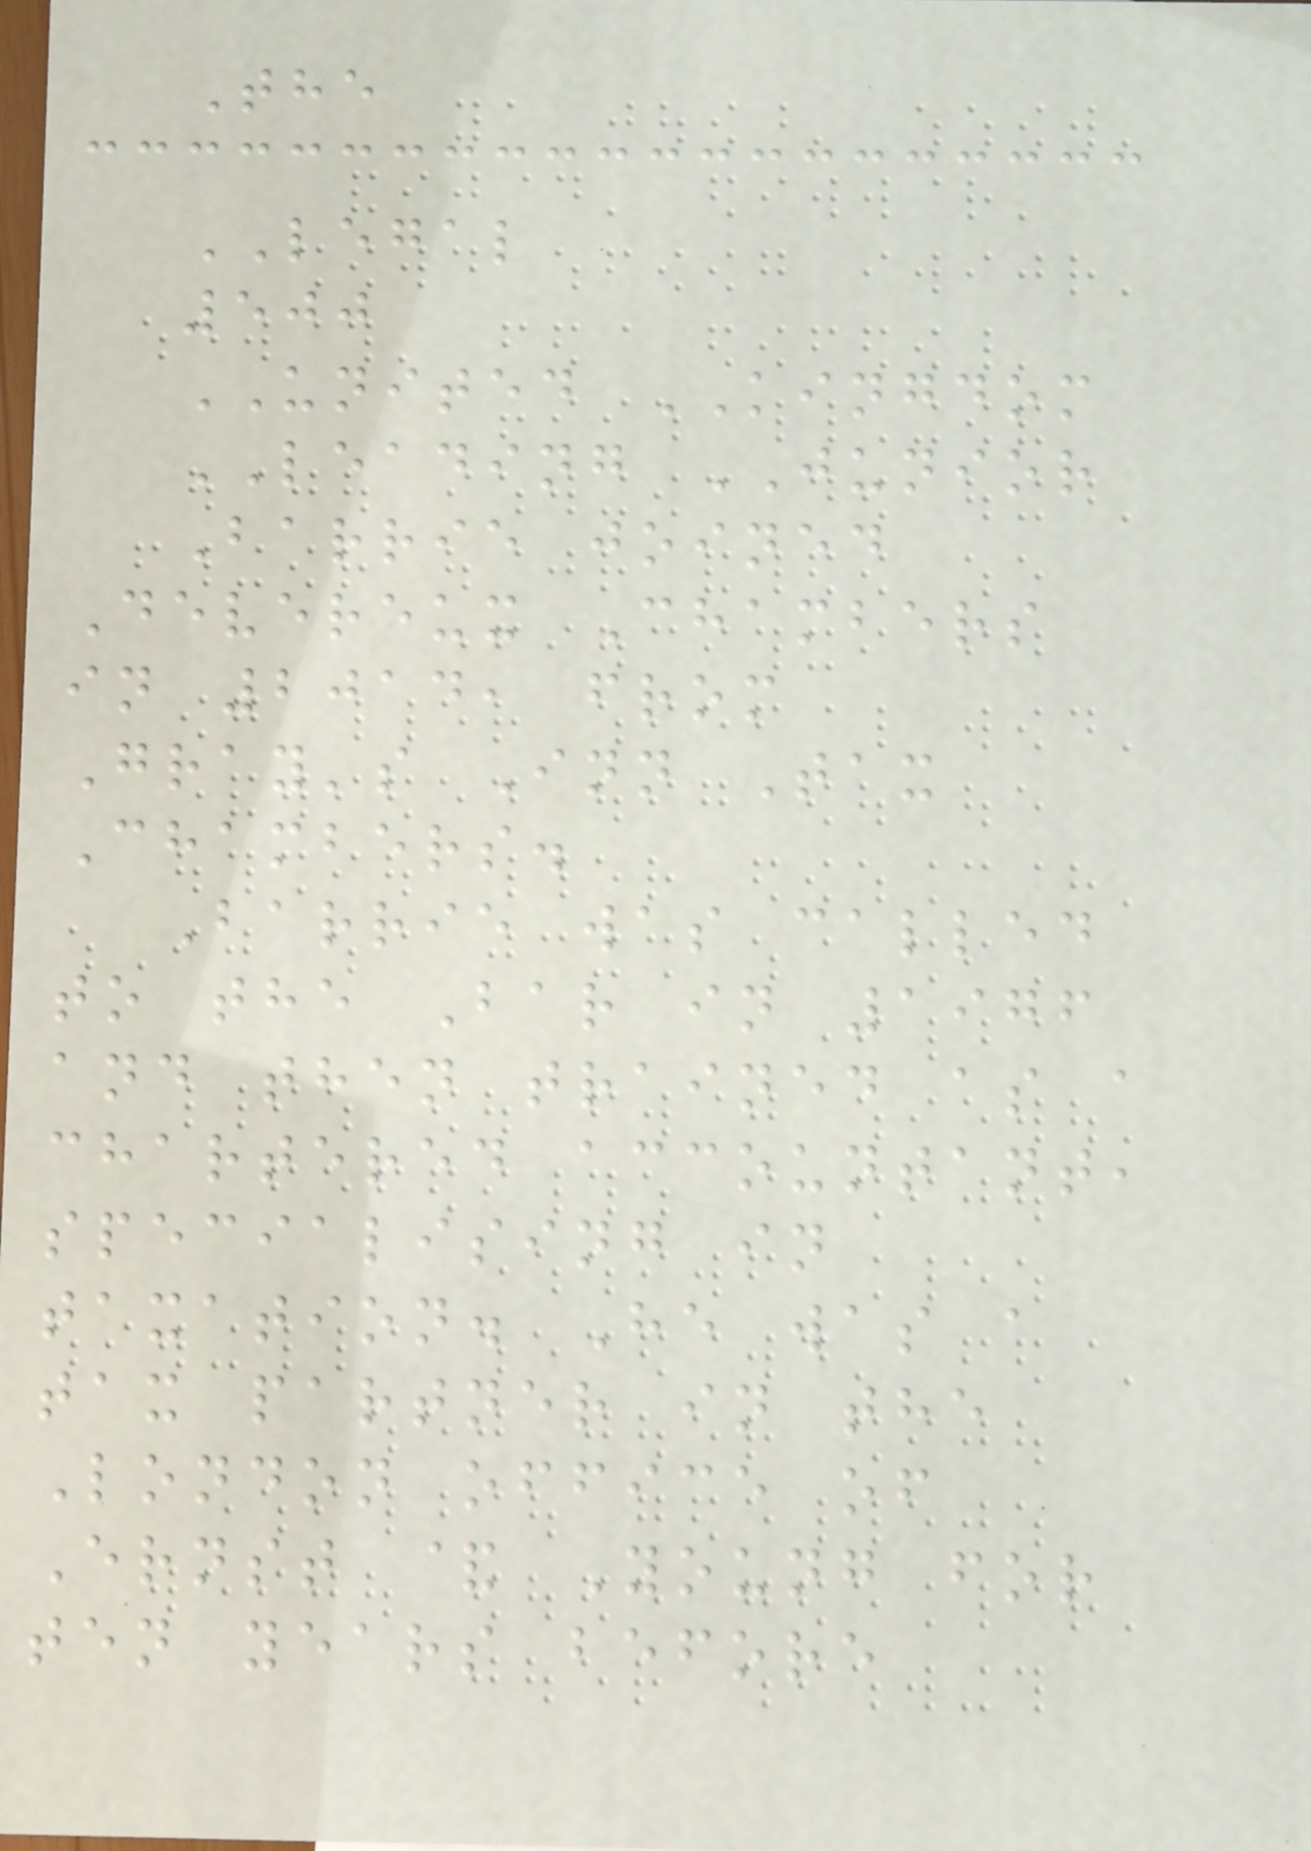The
LEGAL
500
UNITED KINGDOM
LEADING JUNIOR
Barrie joined
Devereux Chambers
in 2014, from
Gray's Inn Tax
Chambers.
Barrie was called
to the Bar in 1976
and then trained as a
chartered accountant,
specialising in
taxation. He was a
tax partner in the
London office of
Ernst & Young for
ten years before
